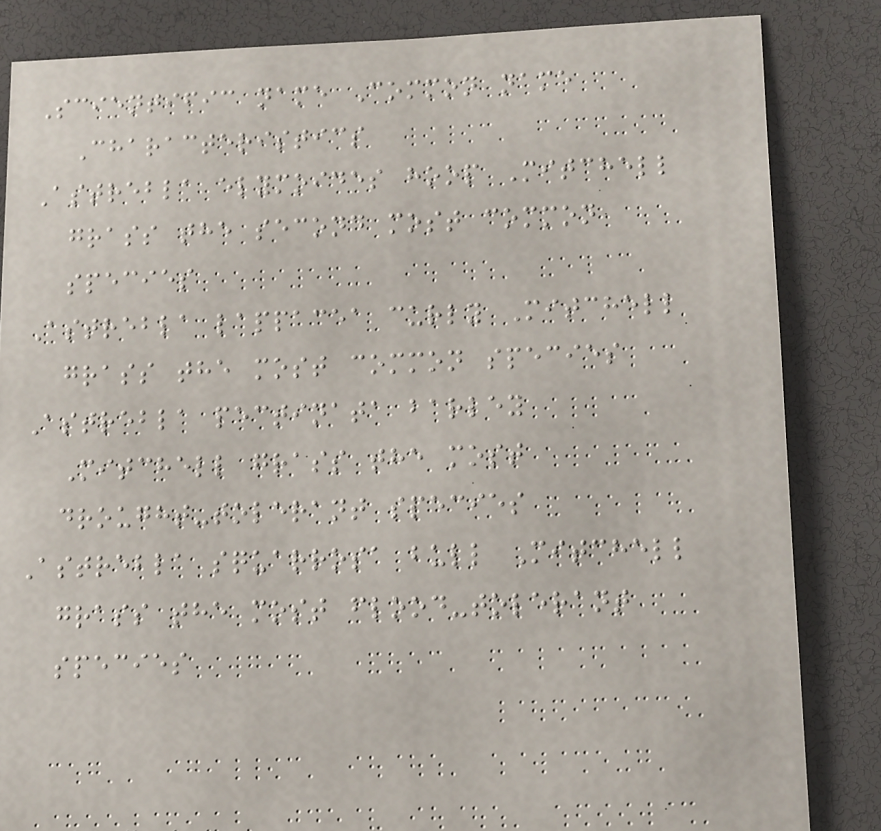Scientific name Common name
Characteristics
Astrebla elymoides hoop Mitchell
grass the second most common
species
Astrebla lappacea curly Mitchell
grass the most common species
Astrebla pectinata barley
Mitchell grass the most
drought-tolerant species
Astrebla squarrosa bull Mitchell
grass the most flood-tolerant
species
